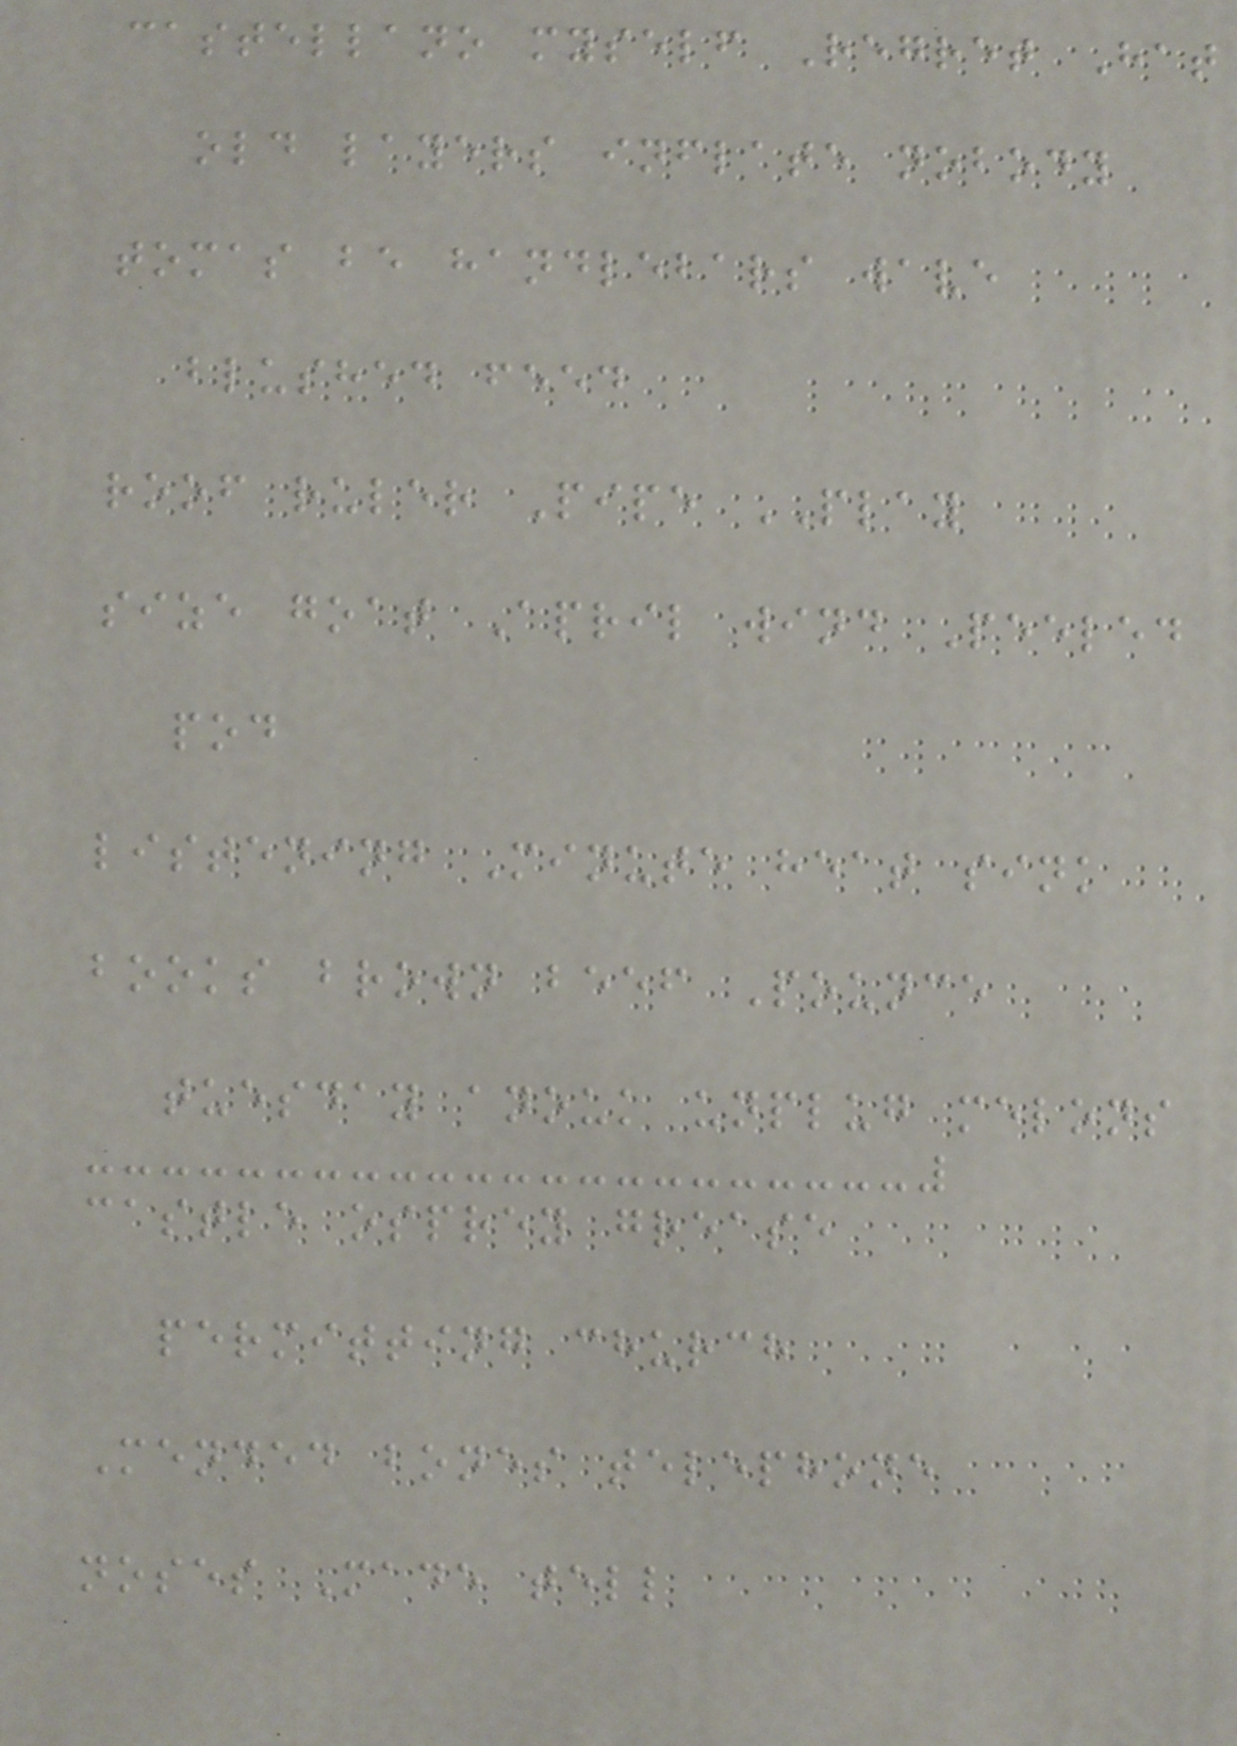castellano myself Regret Hat
old layers inflate nobody
tomas be handlebars wave
blushed feed
roof ruler Pipe PLAY
size goat April wind Peeled
pod
listening Minute heat sink
books brown beef Pounce
tuesday anouk unplug melons
castle osprey grease
permitting church
Mended bones telephone
noses Made tell
